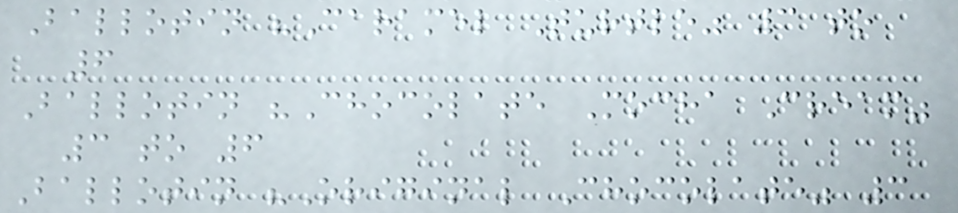Ballotin "Caramel Turtle" 3 to
6
Ballotin "Chocolate Mocha Cream"
3 to 6
Ballotin "Original Chocolate" 3
